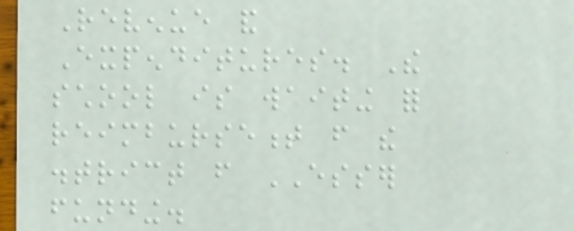Revenue and
Expenditures. The
school is waiting for
reimbursement from the
district from ESSER
funding.
